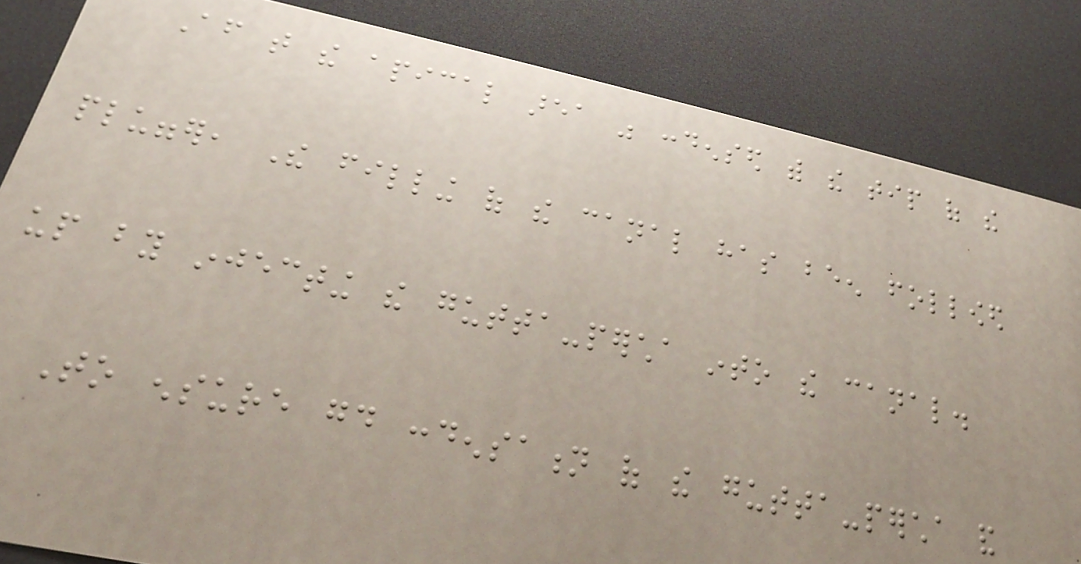After that the apical area was condensed with the tip of the
plugger, The filling of the canal has been followed
up by injecting the gutta-percha into the canal.
To ensure good condensation of the gutta-percha and
